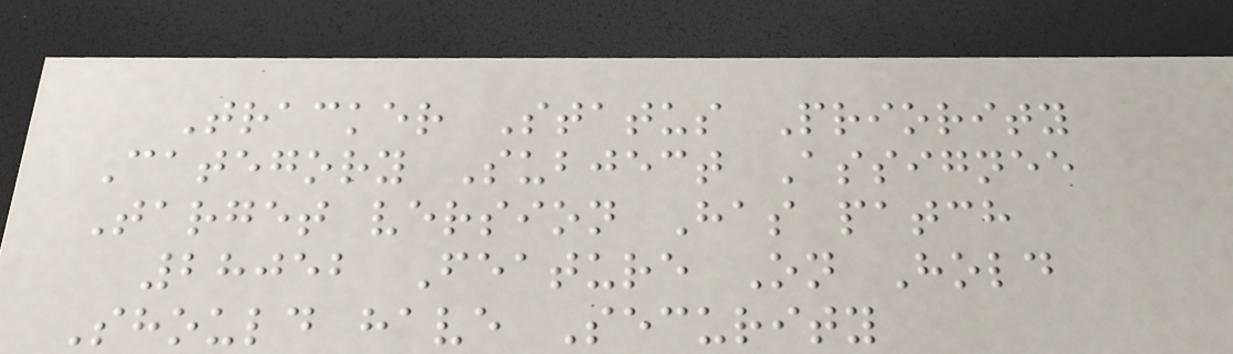Tracker Status Priority
Category Subject Assignee
Target version Has patch
28052 Feature On Hold
Should have Security
